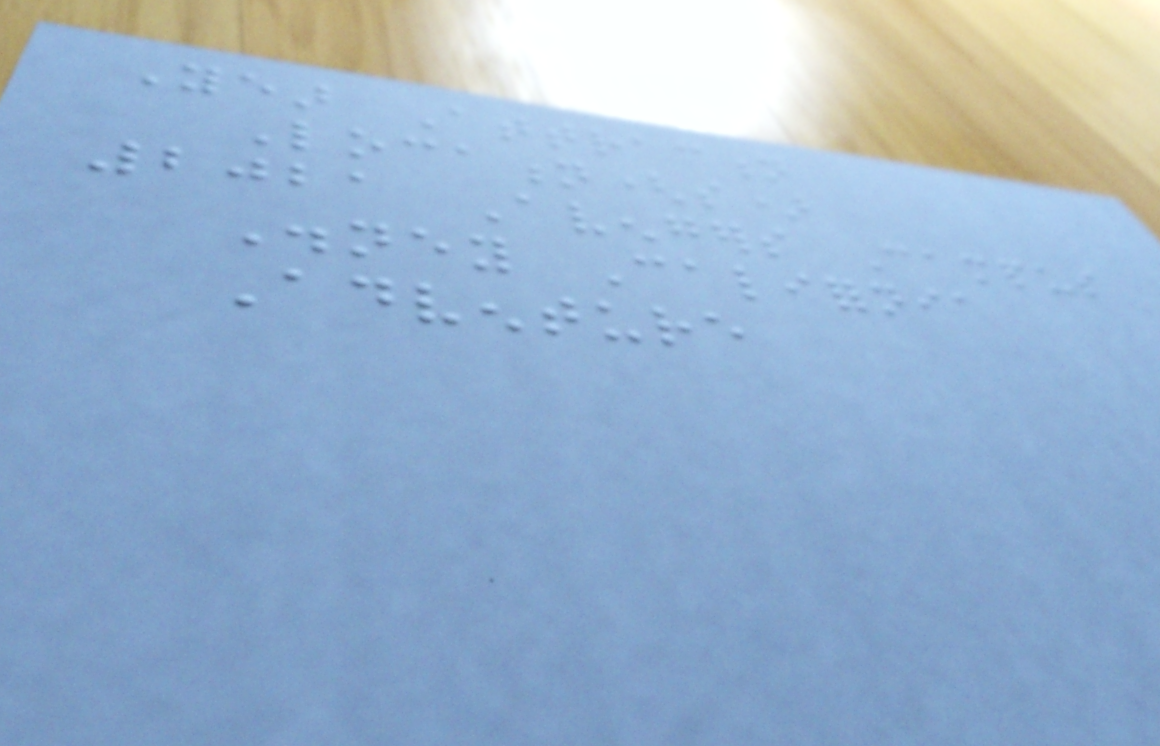Year Attraction
Location(s)
2021 Avengers Campus
Disney California
Adventure
